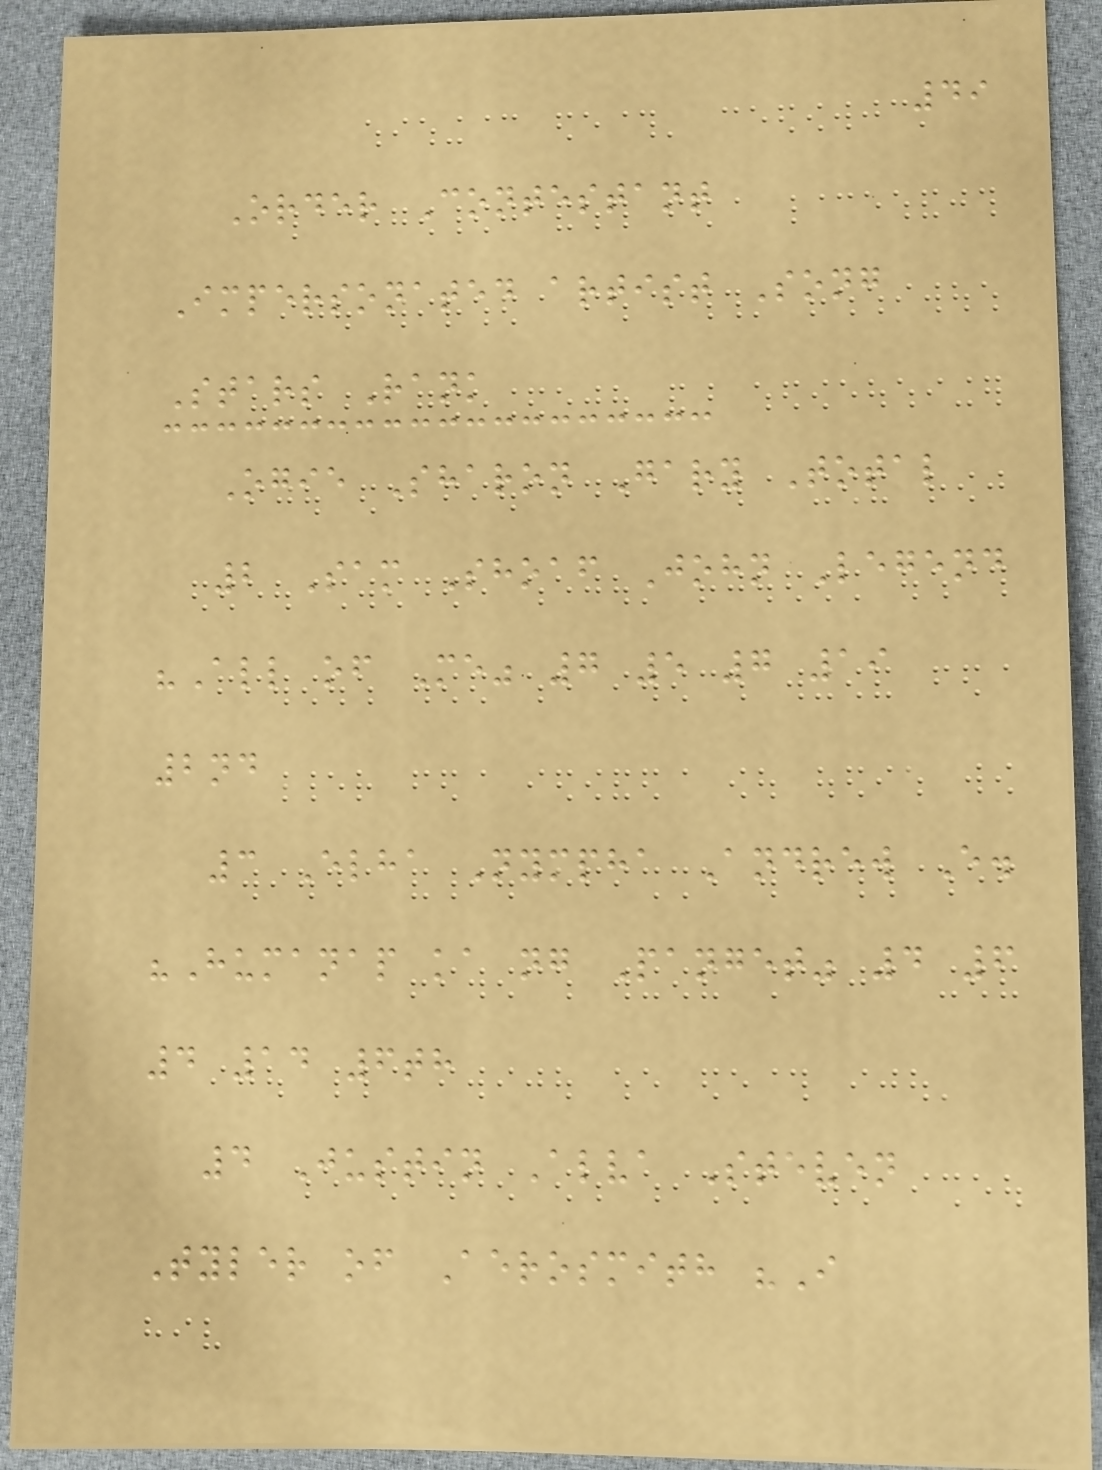49
Order Contestant
Impersonated artist Song
Stars Rank
Ogie Sharon Gary Total
2 Sam Shoaf John Legend
"All of Me" 7 5 7 19
2nd
3 Elha Nympha Andrew E.
"Humanap ka ng Panget" 4 6
4 14 6th
4 Justin Alva Steven
Tyler of Aerosmith "I
